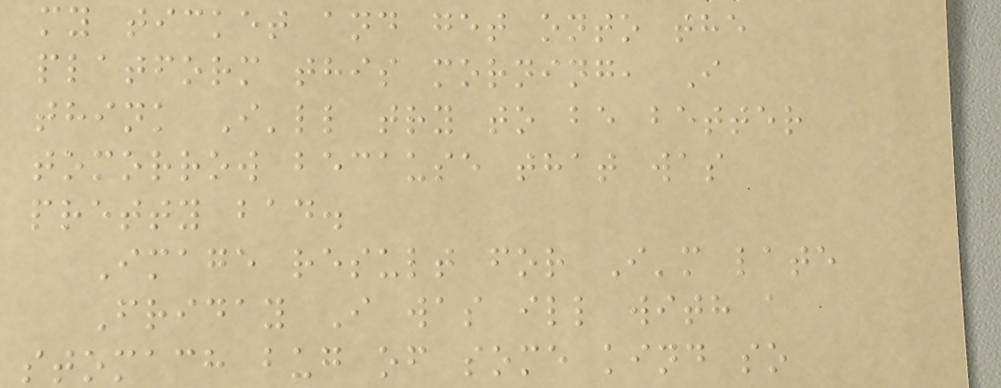my ticket and get onto the
platform this morning, I
think I'll try to be better
tomorrow because that was
pretty bad.
Image result for I'm late
Friday I was ill with a
stomach bug of some kind so
